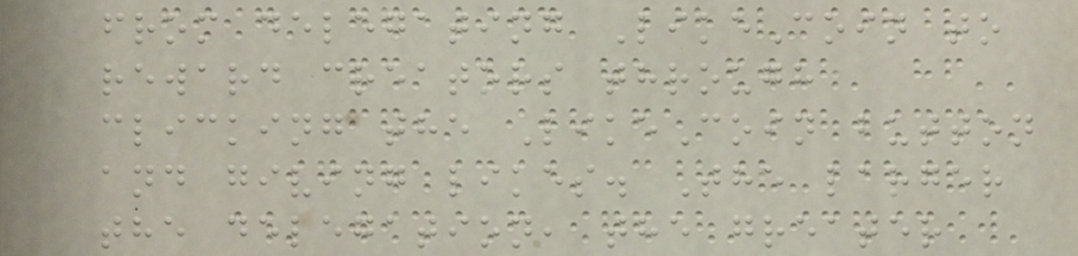from delegating LikeCoin to
reward creators through
clicking the LikeCoin button
and giving likes. The larger
the delegation, the greater
